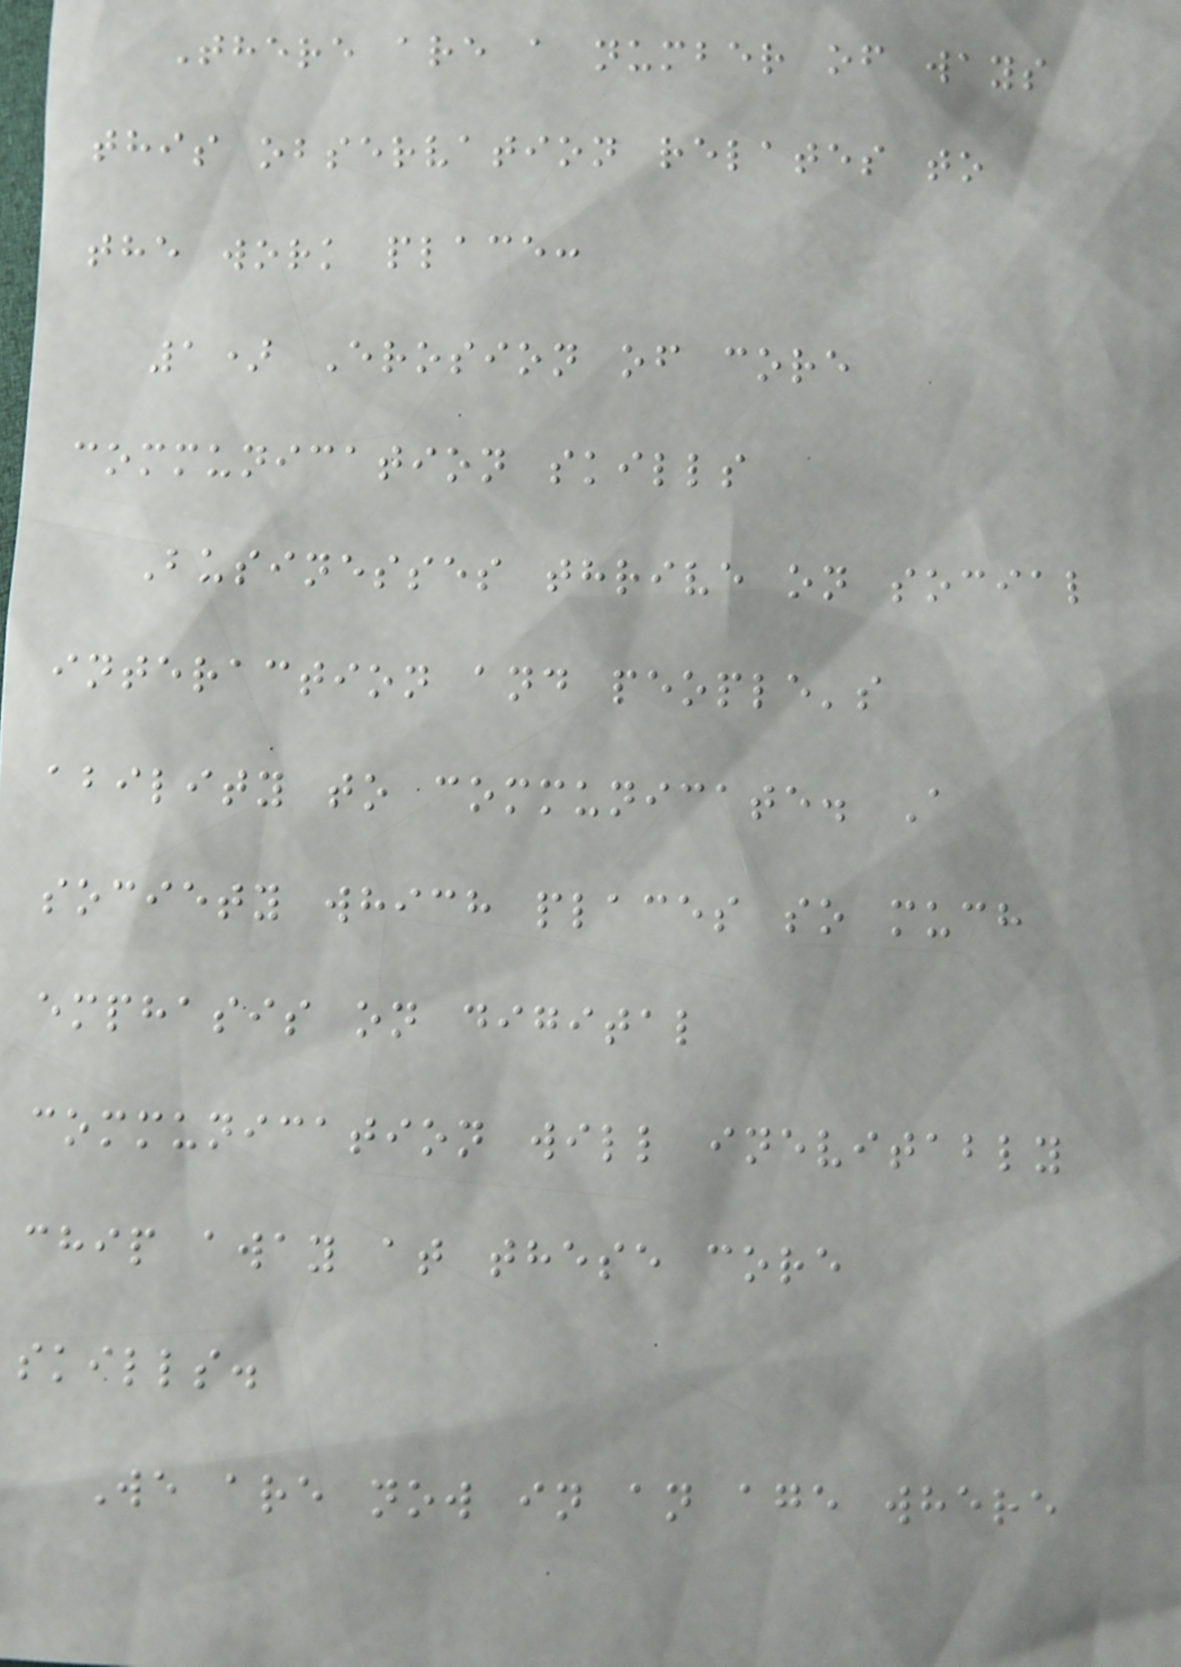There are a number of ways
this observation relates to
the work place:
1) Erosion of core
communication skills
Businesses thrive on social
interaction and people's
ability to communicate. A
society which places so much
emphasis on digital
communication will inevitably
chip away at these core
skills.
We are now in an age where
